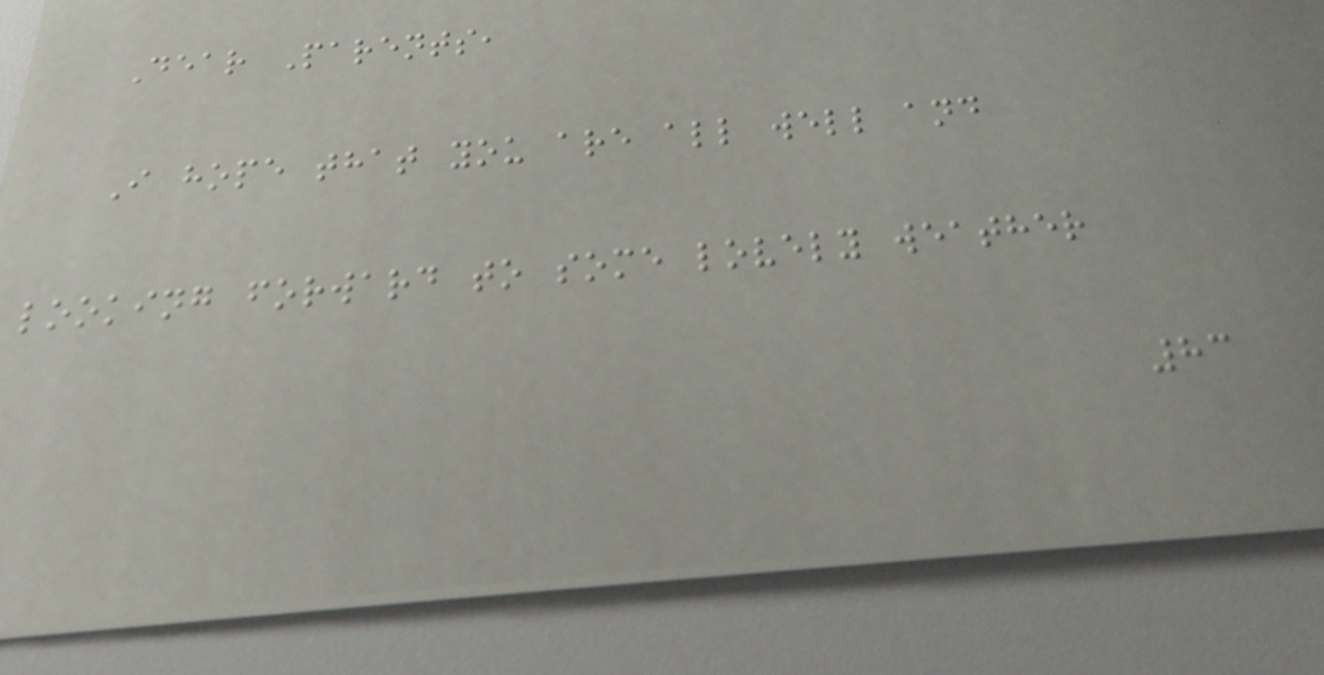Dear Parents,
I hope that you are all well and
looking forward to some lovely weather
83
